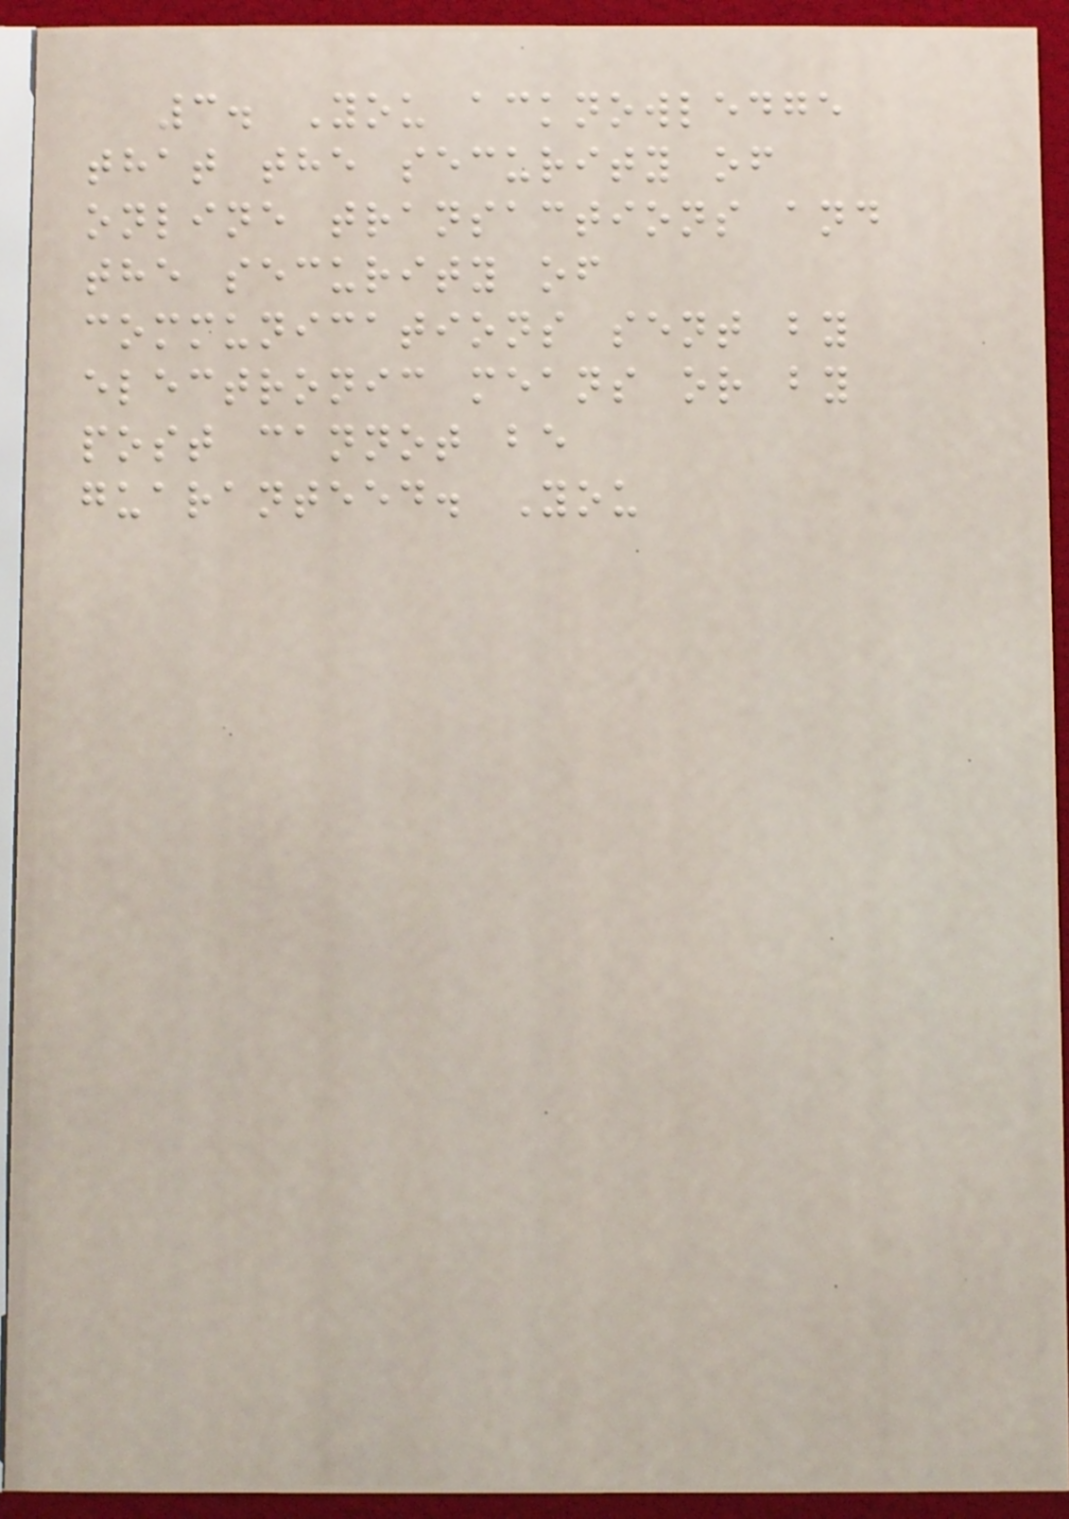3. You acknowledge
that the security of
online transactions and
the security of
communications sent by
electronic means or by
post cannot be
guaranteed. You
